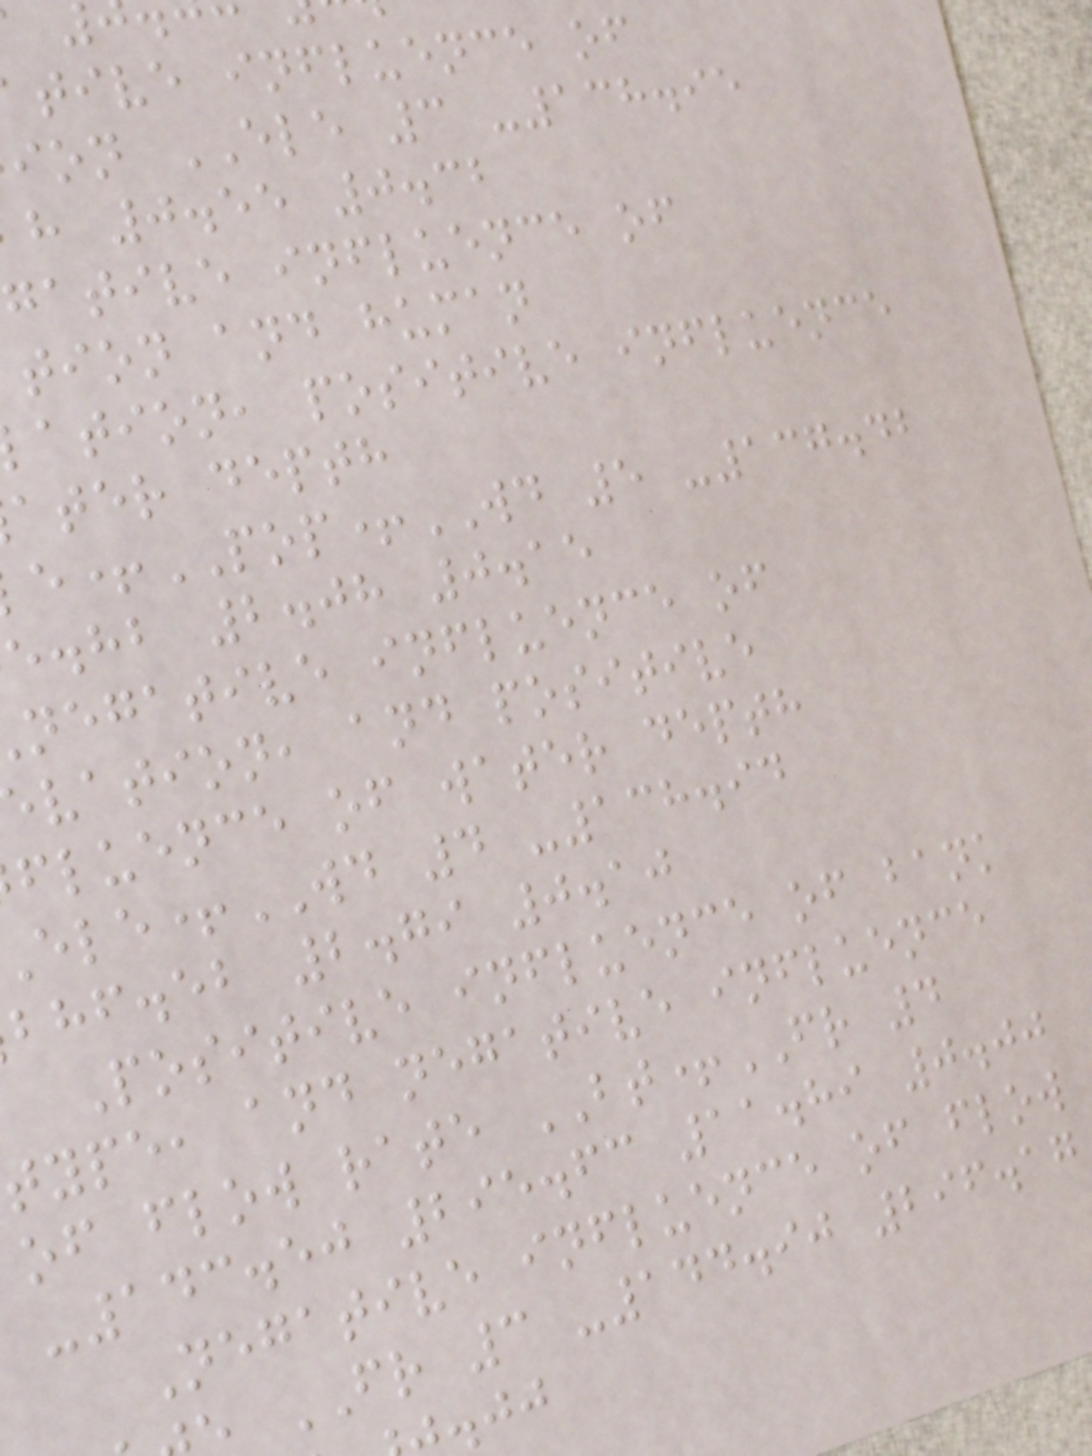tive influence of
ion ELE 3 -138.95
h 0.55 0.32
gative influence of
tion and human
ation, positive influence
ater depth
+POP+WD 5 -137.42
e.hb 2.08 0.15
negative influence of
vation, and positive
fluence of water depth
+WD 4 -138.94
bhf.eb 2.79 0.10
Positive influence of bank
type, and negative influence
of flow rate BT+FR 4
-143.50 295.63 11.89 0.00
Negative influence of flow
FR 3 -144.90 296.17
